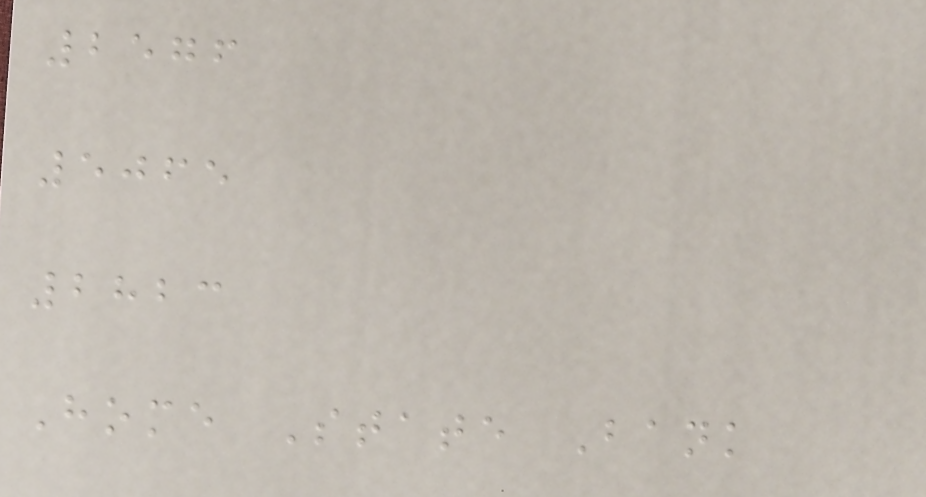2576
5065
2823
Home State Bank
